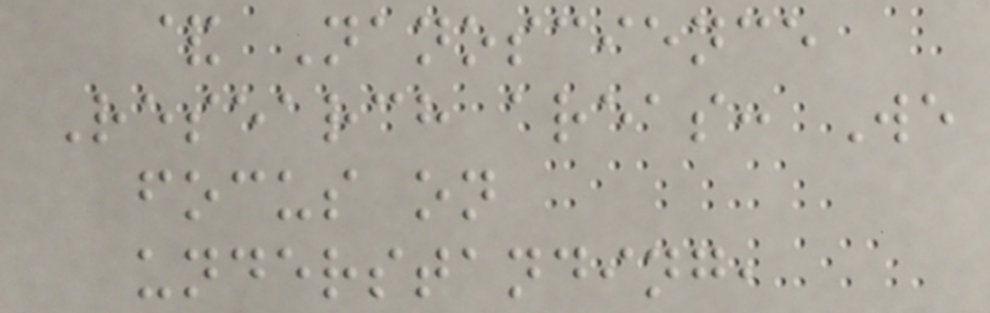& Nanoscience
Research areas: We
focus on
understanding,
